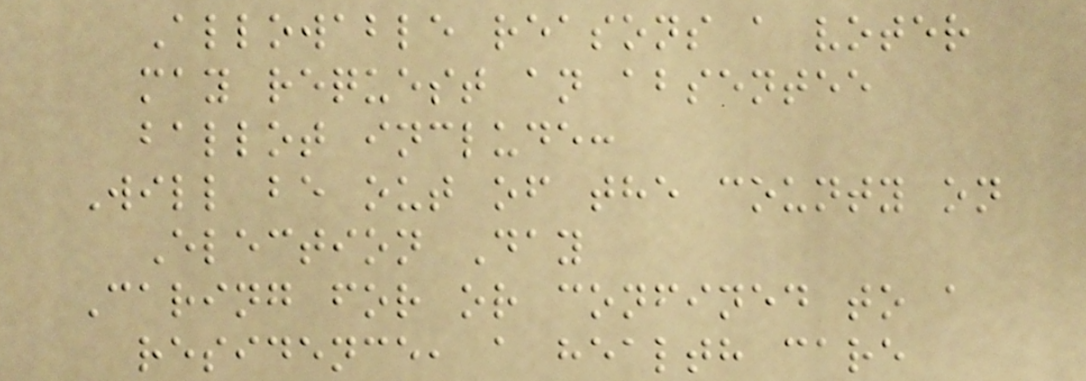Allowable reasons a voter
may request an absentee
ballot include:
Will be out of the county on
Election Day
Caring for or confined to a
residence, a health care
